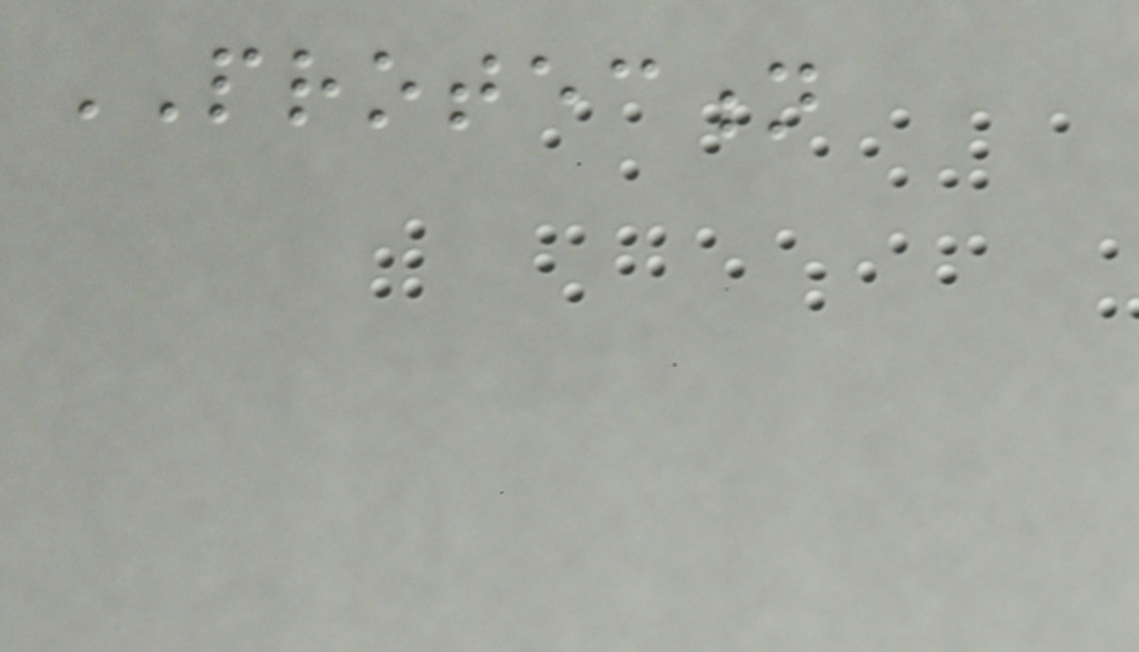PROTECTION
